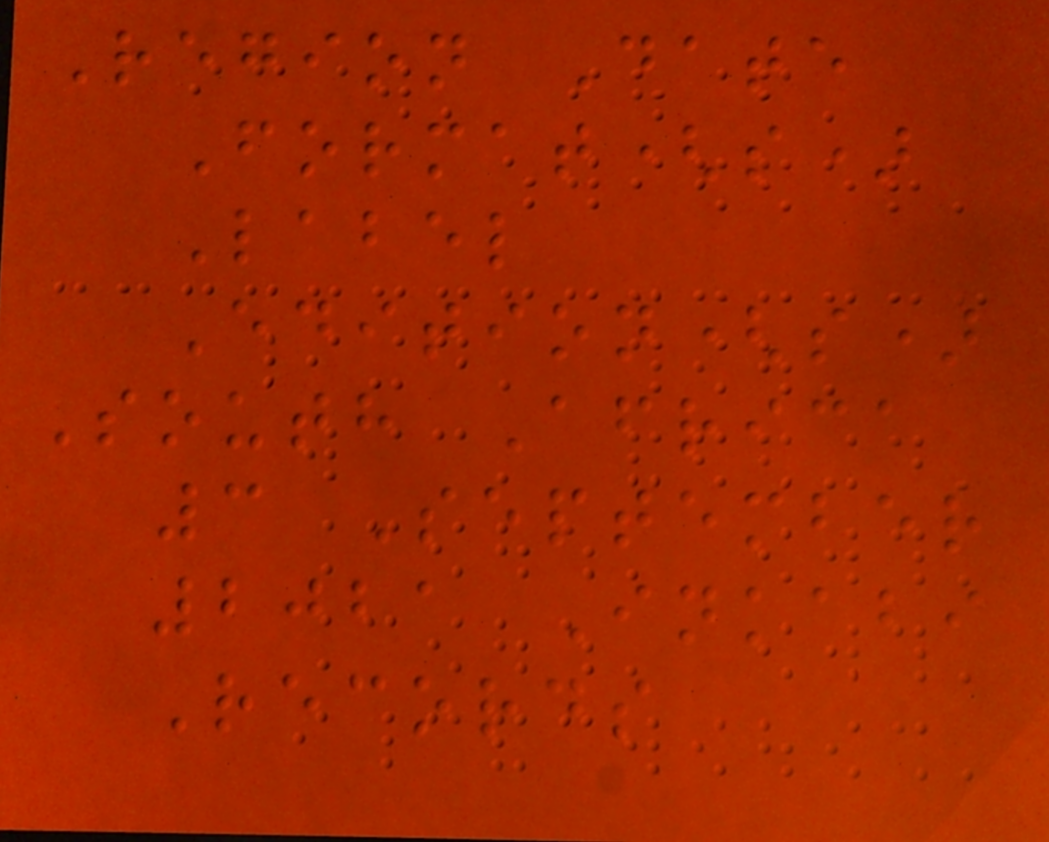Region Date
Format(s)
Label
Edition(s)
South Africa
3 September
2021 Inkabi
Records
